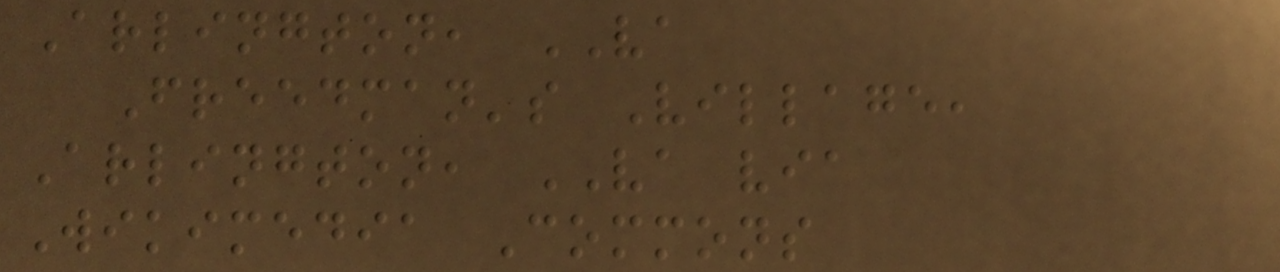Arlington, VA
Freedman's Village,
Arlington, VA via
Wikimedia Commons
